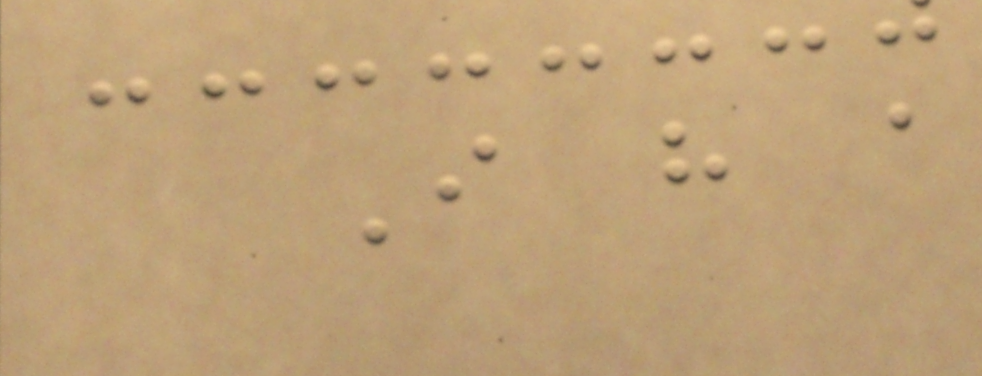I have a
